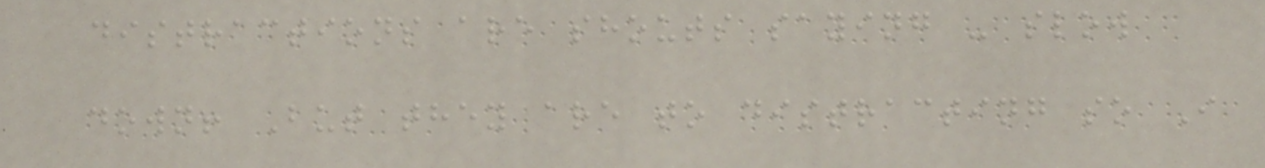distractions are shouts saying - slow
down! But they are to distracting so I
